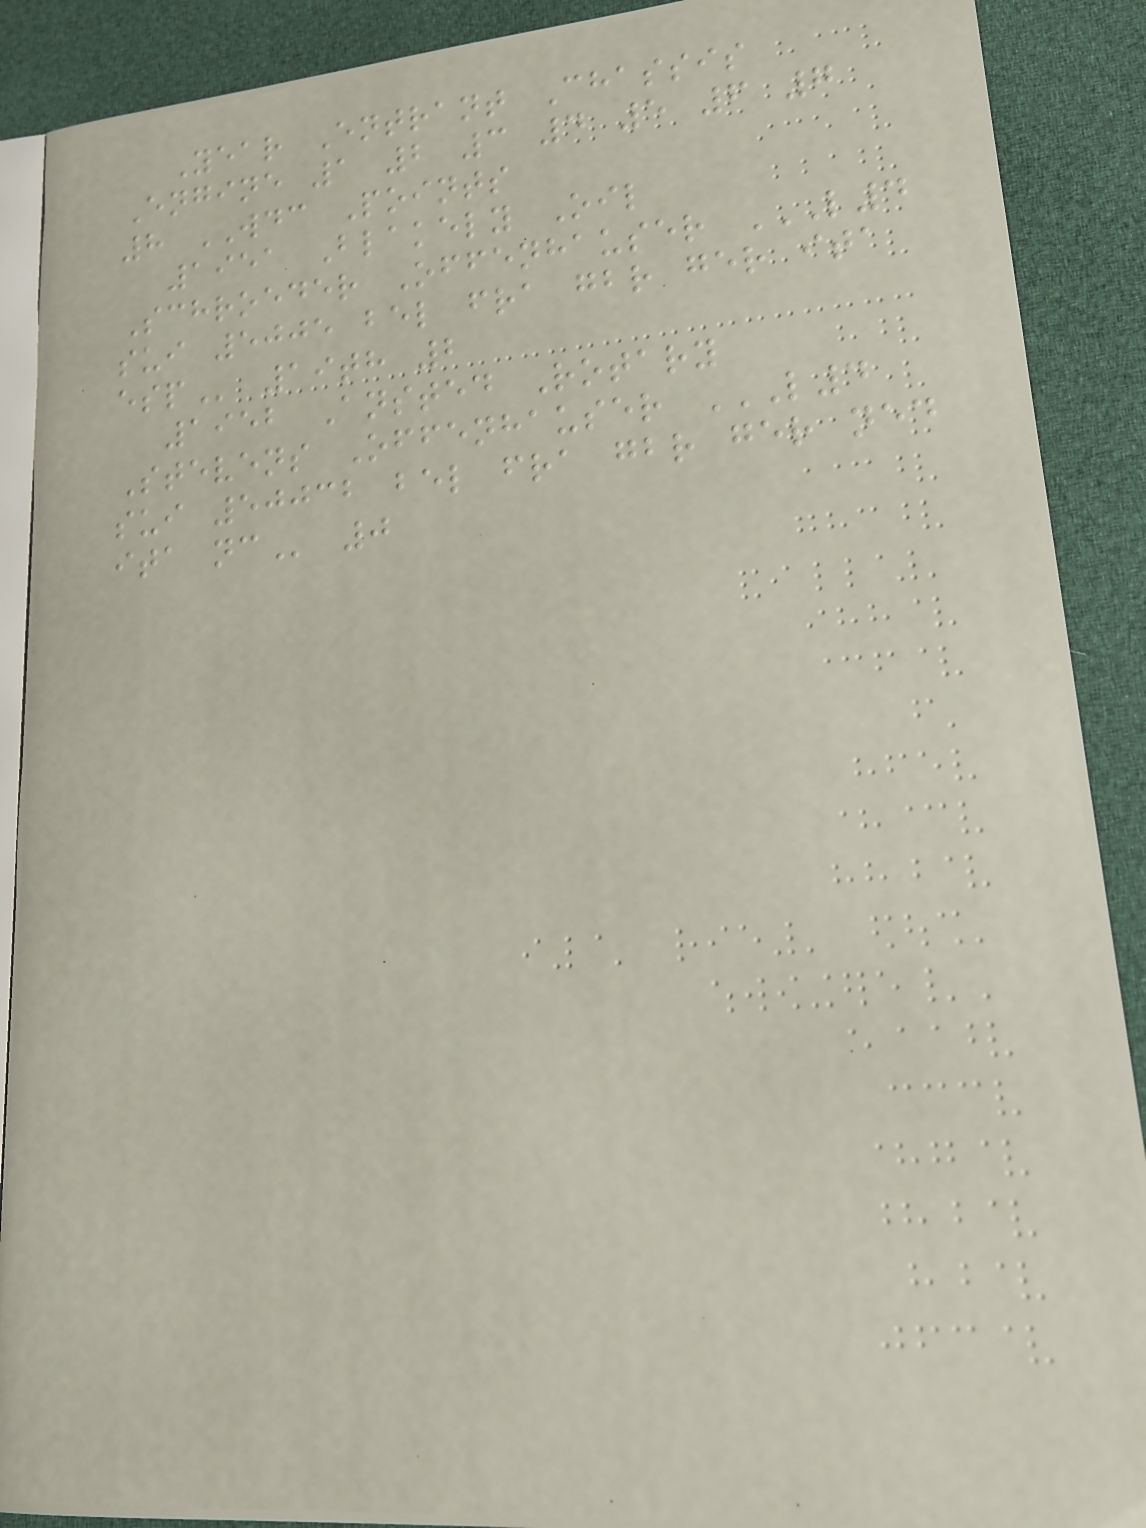Year Entrant Chassis
Engine 1 2 3 4 5 6 7
8 WDC Points
1951 Blakely Oil
Schroeder Offenhauser L4
SUI 5005 BEL FRA GBR GER ITA
ESP 19th 2
1952 Ansted Rotary
Stevens Offenhauser L4
SUI 50032 BEL FRA GBR GER NED
ITA NC 0
